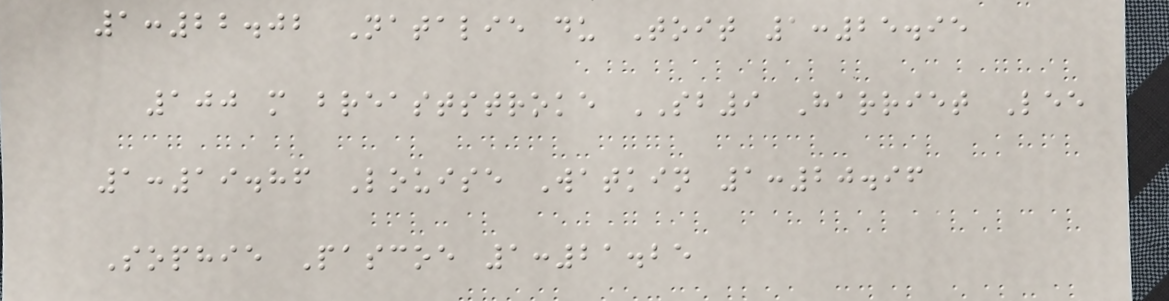1:22.02 Natalie du Toit 1:25.95
100 m breaststroke SB9 Harriet Lee
1:19.86 Louise Watkin 1:20.96
Sophie Pascoe 1:21.25
